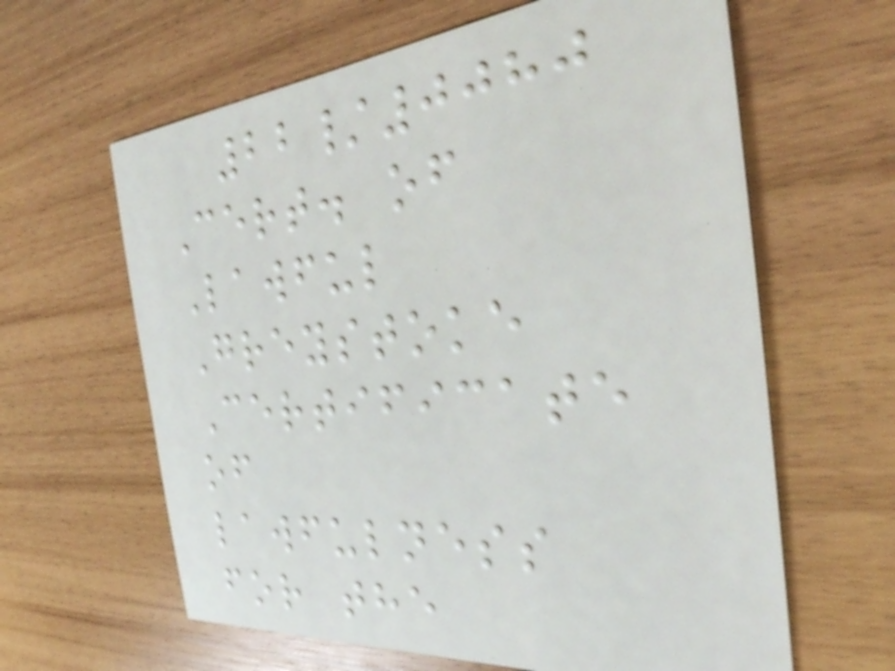22/0080
Cert. of
Lawful
Greystoke
Certificate
of
lawfulness
for the
